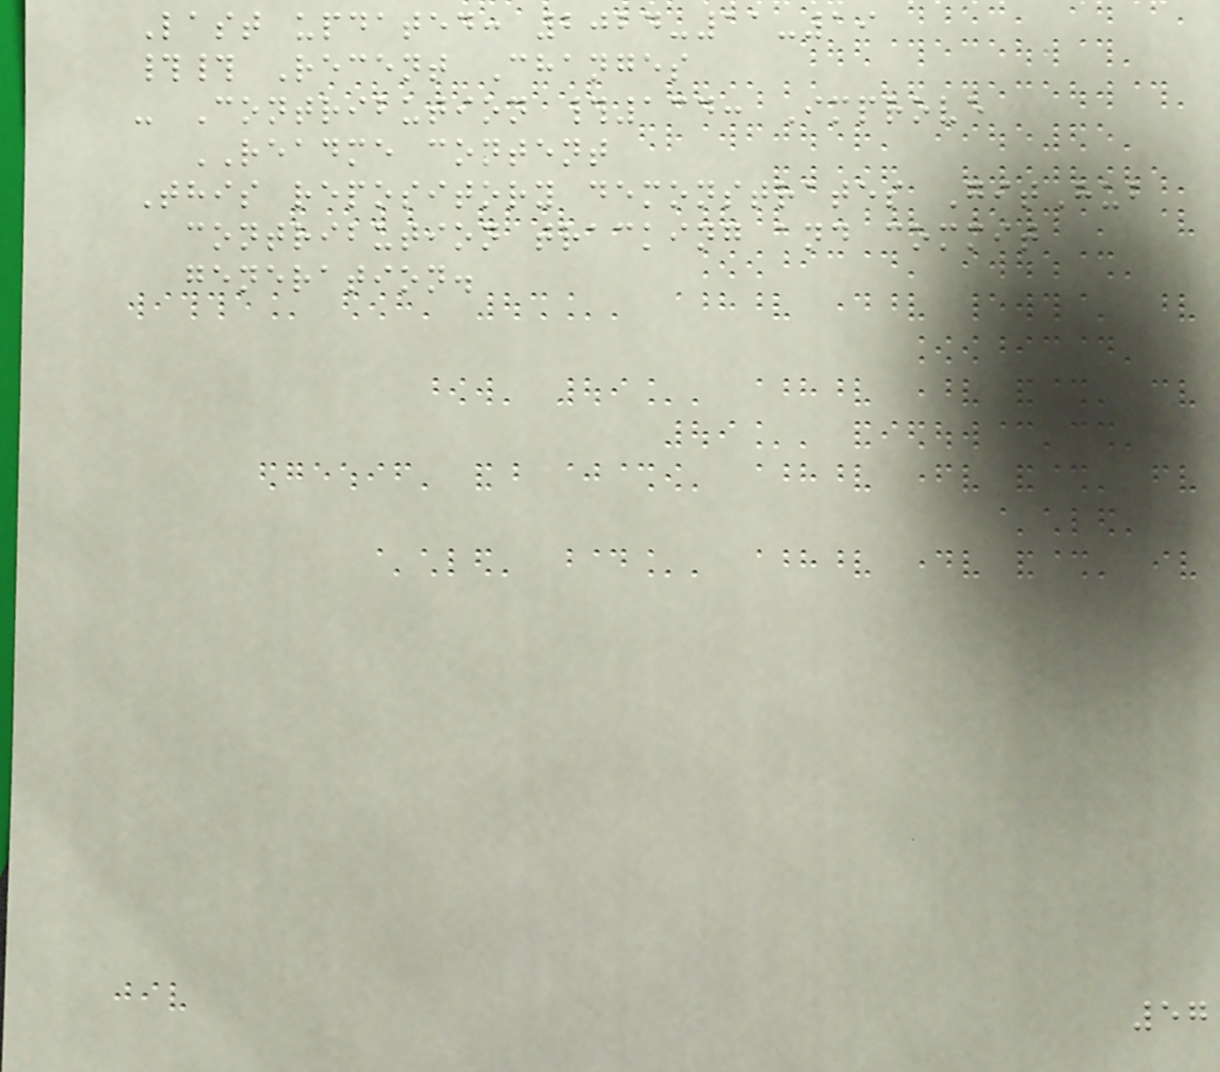Last updated: 2024-11-19
## Recent Changes
- Contribution #134: Improve
README content
This repository demonstrates GitHub
contribution tracking and commit
generation.
57
